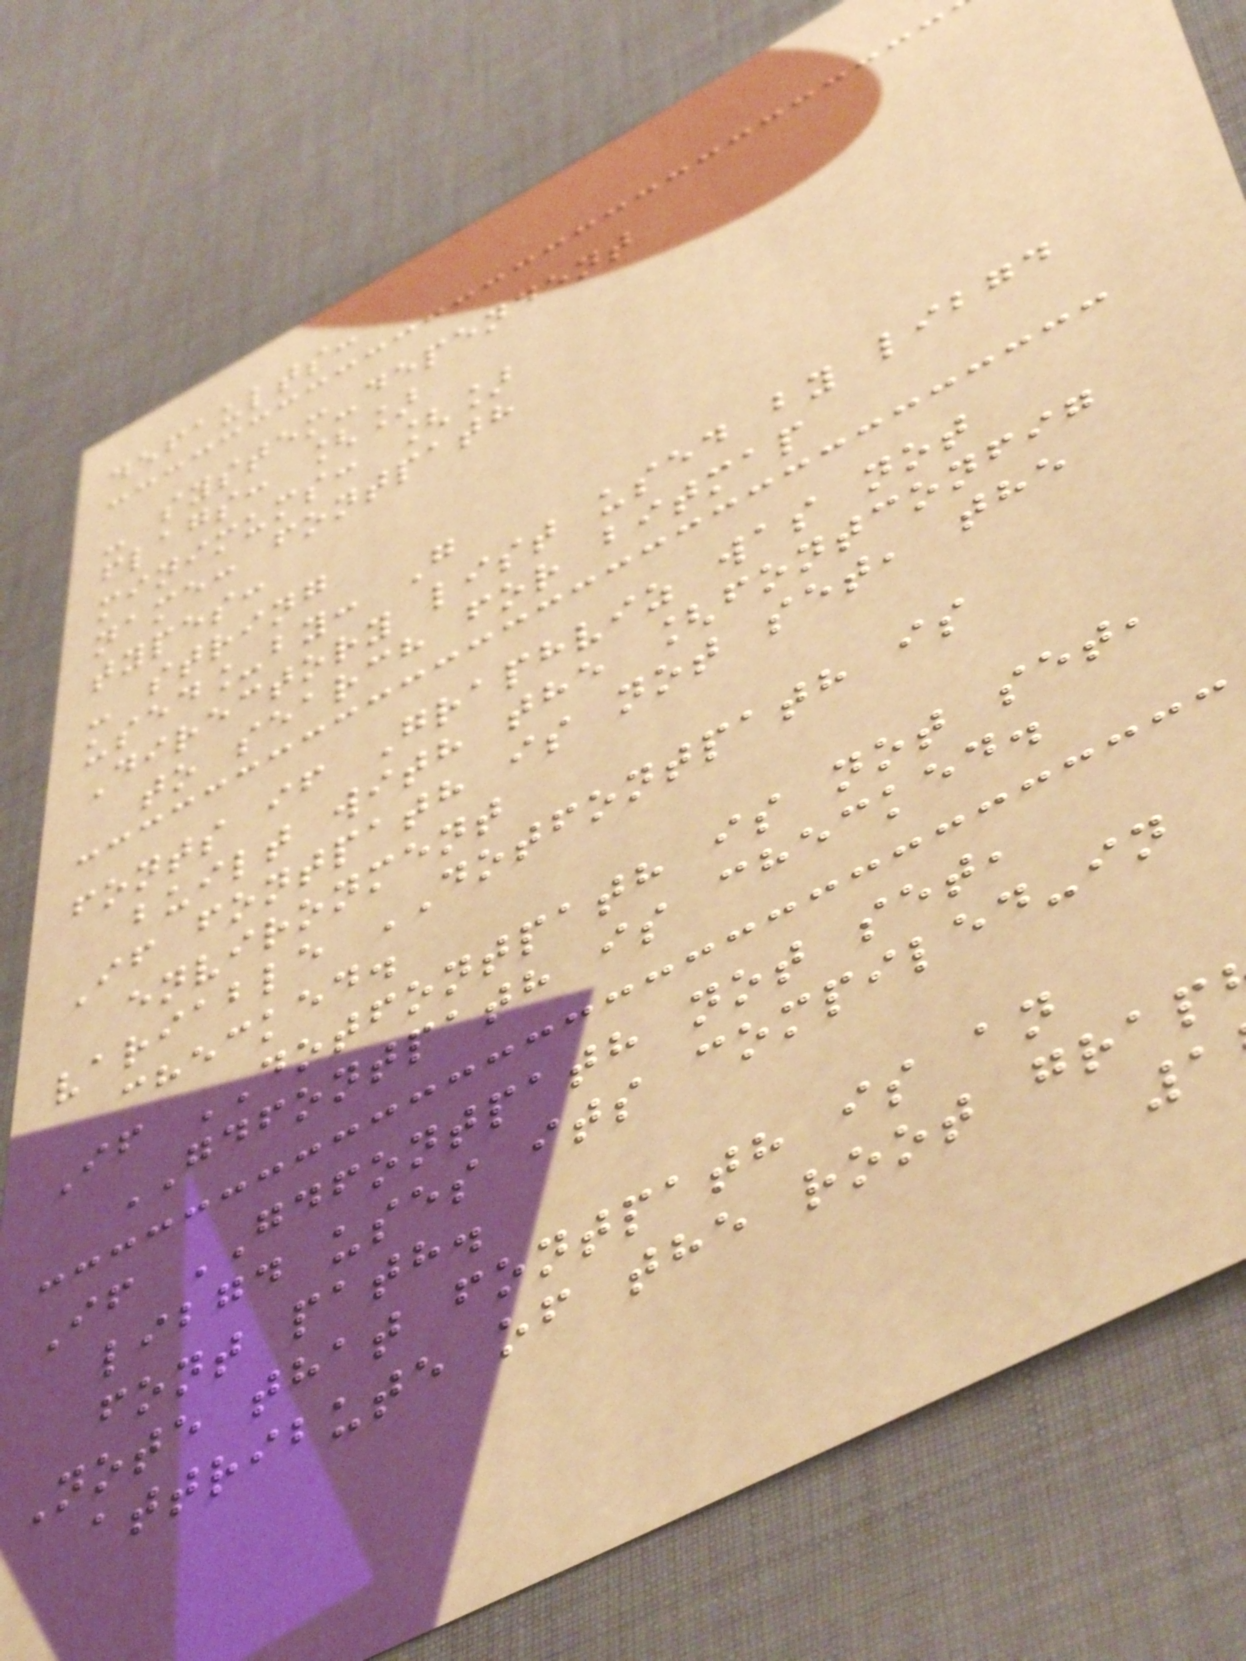defaults:
- system-dependent
flags: []
minimums: []
name: fontpath
types:
- string
used_by: G
Directory list used by libgd
to search for bitmap
fonts if Graphviz was not
built with the [fontconfig
If fontpath is not set, the
environment
variable DOTFONTPATH is
checked.
If DOTFONTPATH is not set,
GDFONTPATH is checked.
If GDFONTPATH not set,
libgd uses its compiled-in
font path.
Note that fontpath is an
attribute of the root grap
